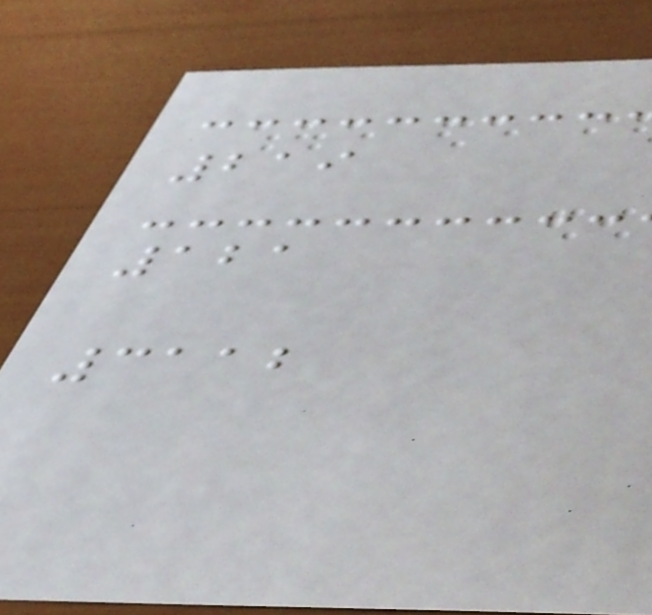219
121
3112
